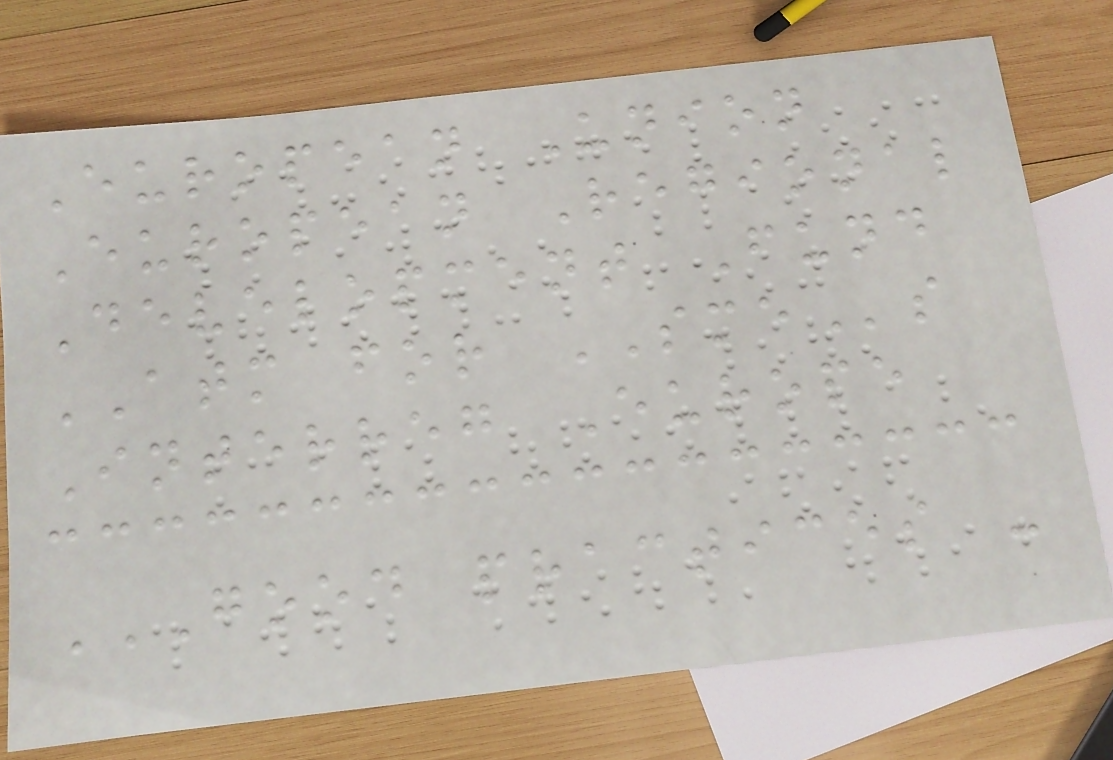European Union
European Regional
Development Fund
ATM for SMEs
Interreg Europe
GOOD PRACTICES -
